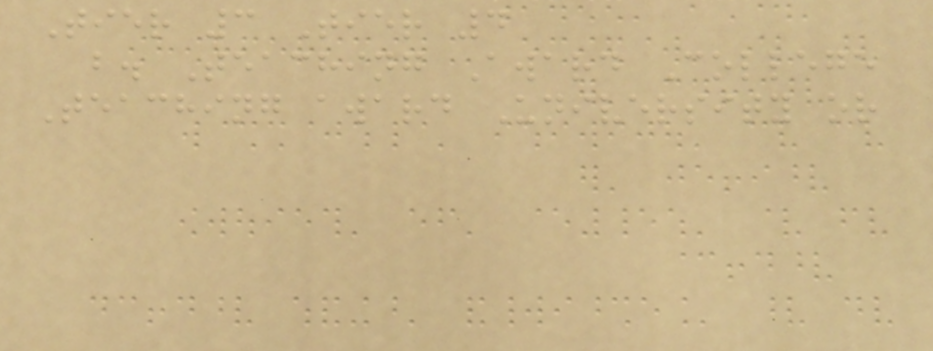Tier 3 Tier 4
b. Teaching Award College
Teaching award University or
